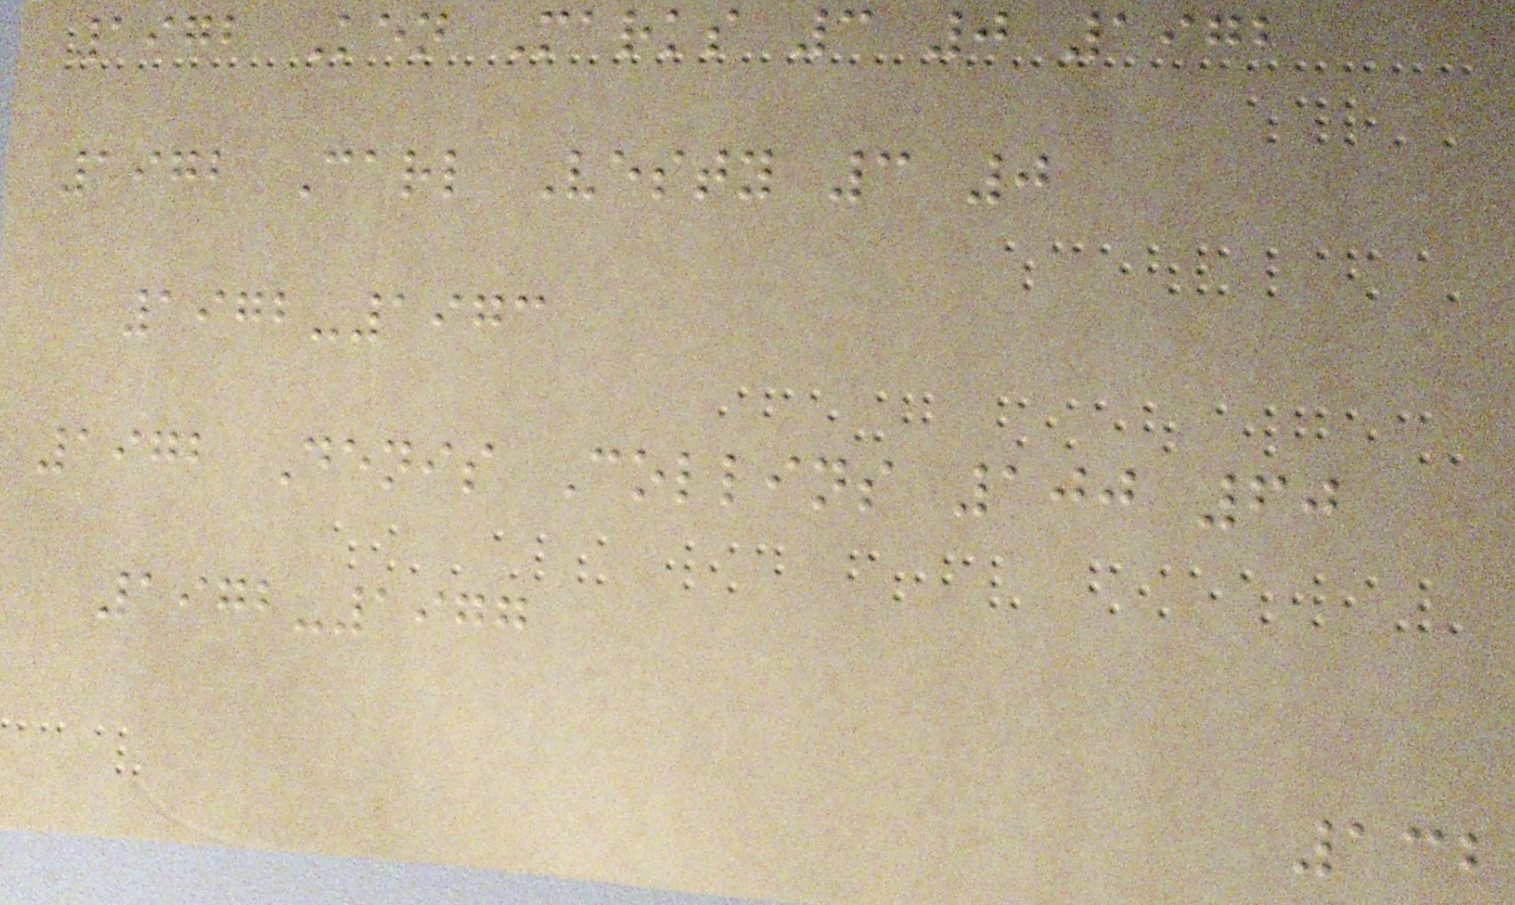1972 Ken Marks 3 0 1972
1972 Carl Vesty 3 0
1972-1973
1972 Denis Collins 100 60
1972-1977
132
